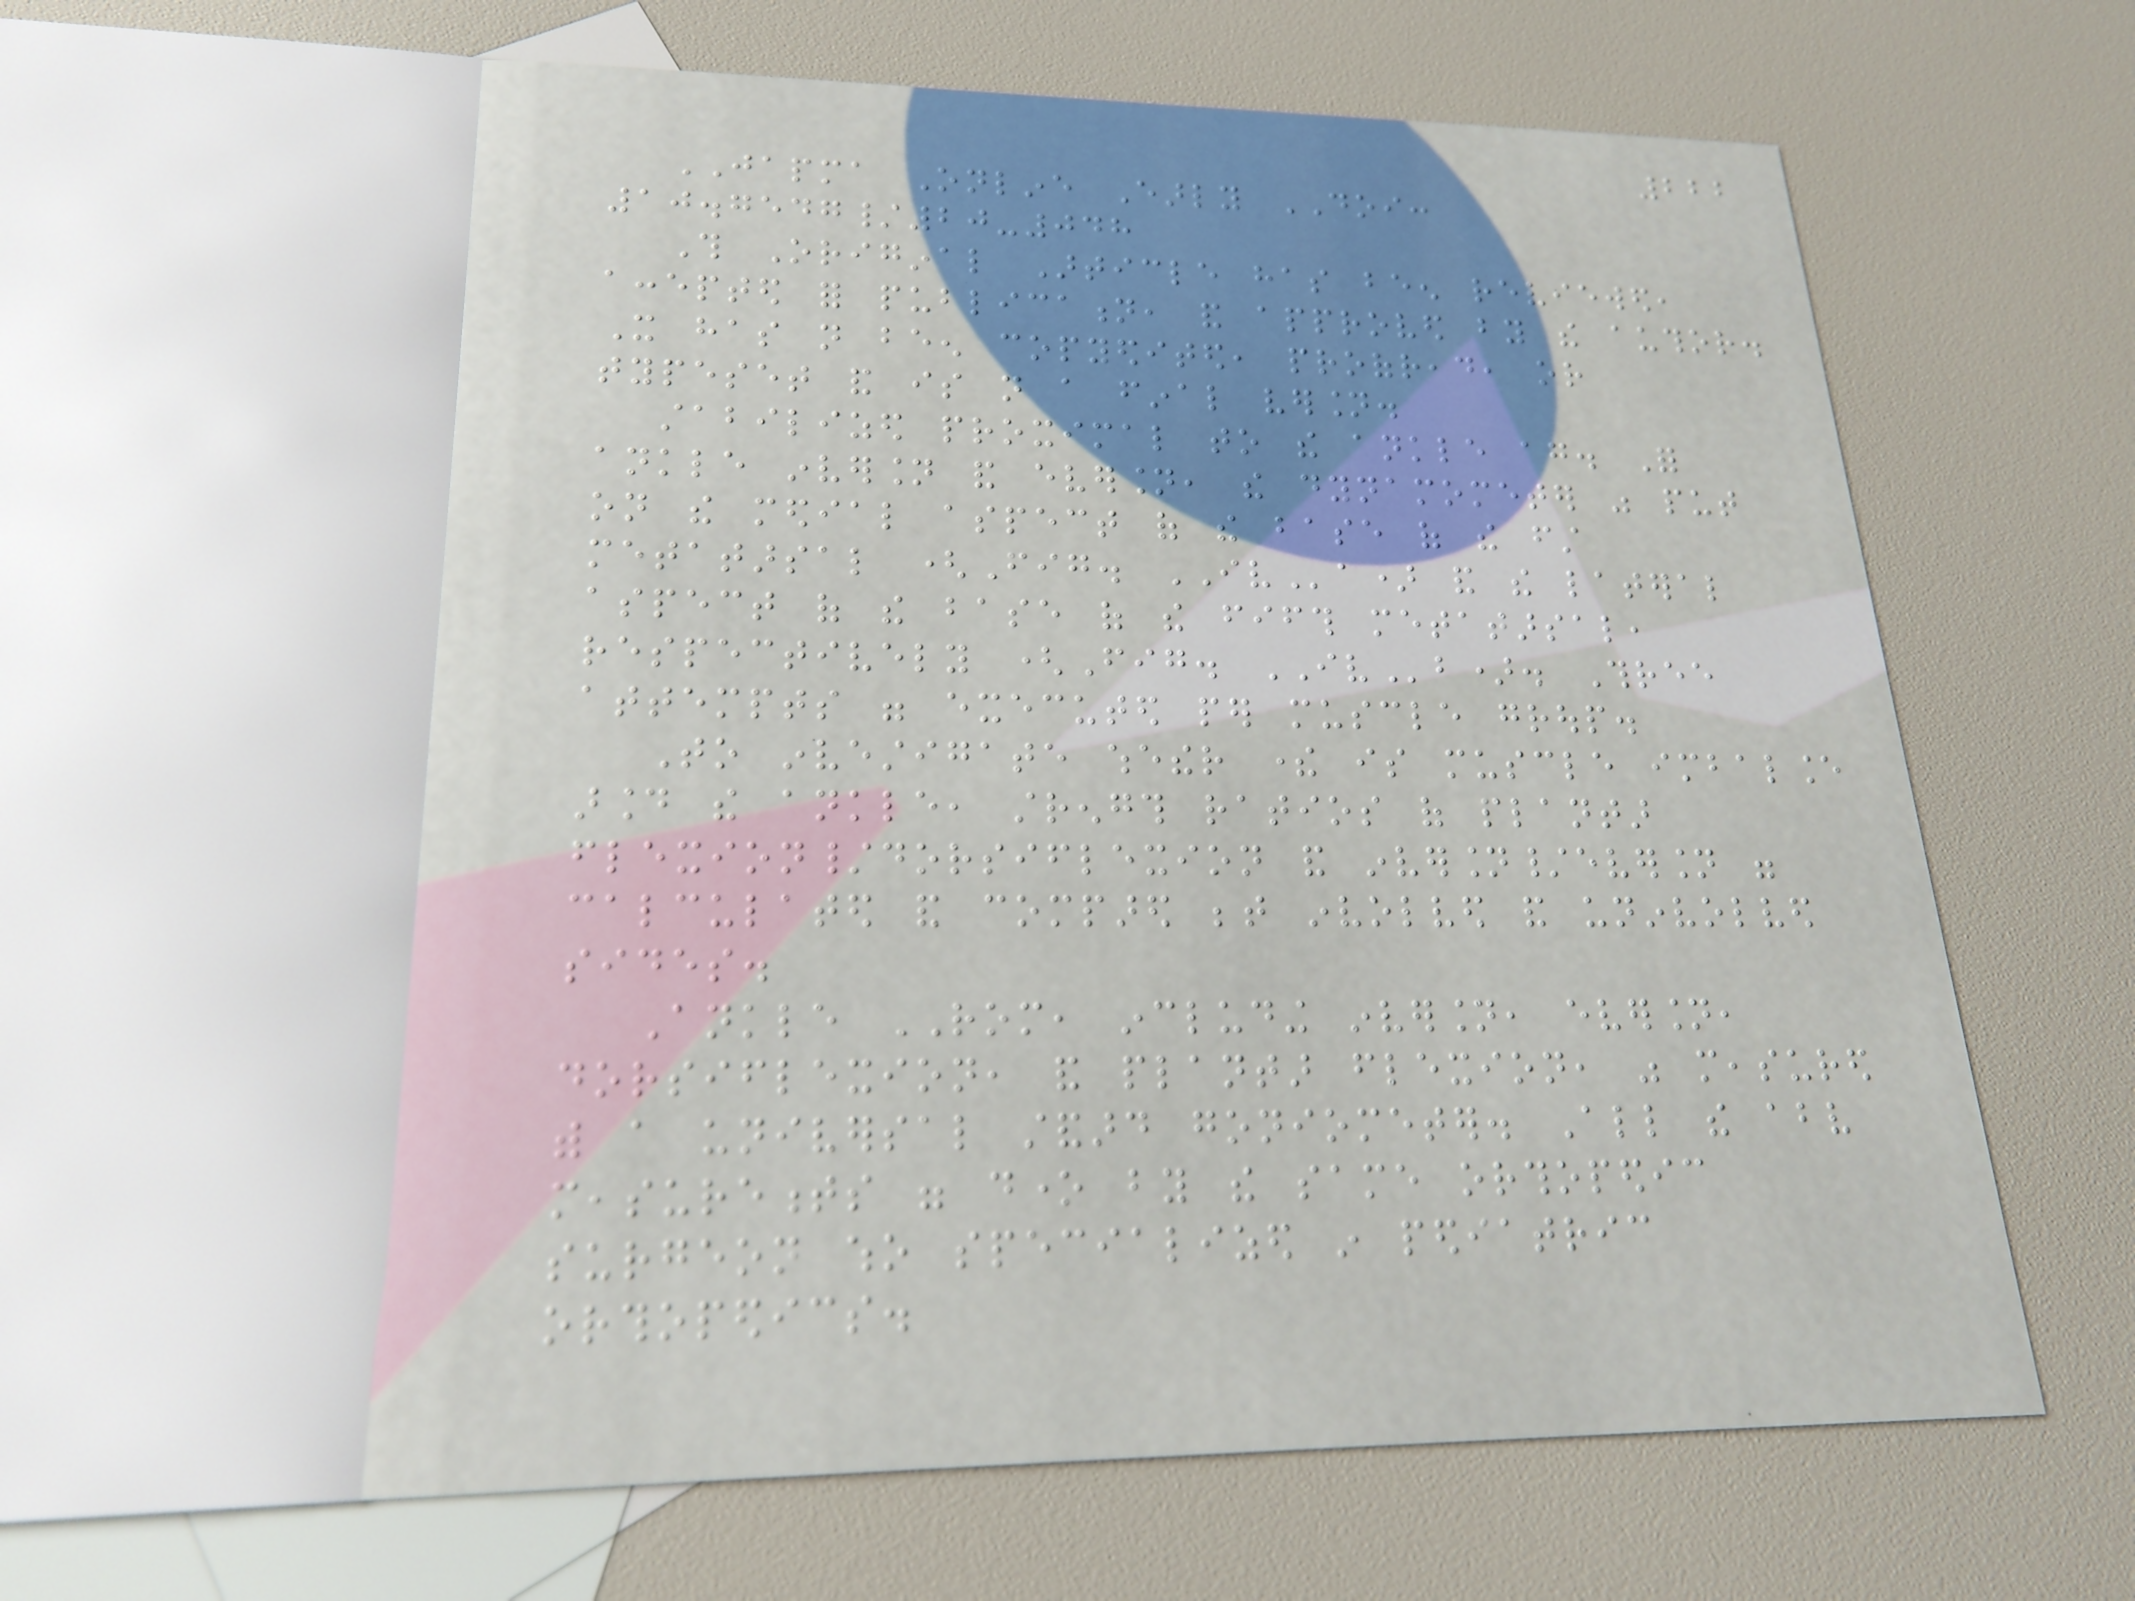222
JAPMA Online Early DOI:
10.7547/20-048
This Original Article has been reviewed,
accepted for publication, and approved by the author.
It has not been copyedited, proofread, or
typeset and is not a final version.
stabilized proximal to the ankle again. For
ankle inversion and eversion, the dynamometer was put
on the medial aspect of the base of the first
metatarsal (Fig. IVa) and the lateral
aspect of the base of the fifth metatarsal,
respectively (Fig. IVb). Three
attempts were executed per muscle group.
To investigate whether there is muscle imbalance
around the ankle, strength ratios of plantar
flexion/dorsiflexion and inversion/eversion were
calculated and compared between involved and uninvolved
sides.
Ankle ROM, including inversion, eversion,
dorsiflexion, and plantar flexion, was measured
with a universal standard goniometer. All the above
measurements were done by the same orthopedic
surgeon who specialized in pediatric
orthopedics.
